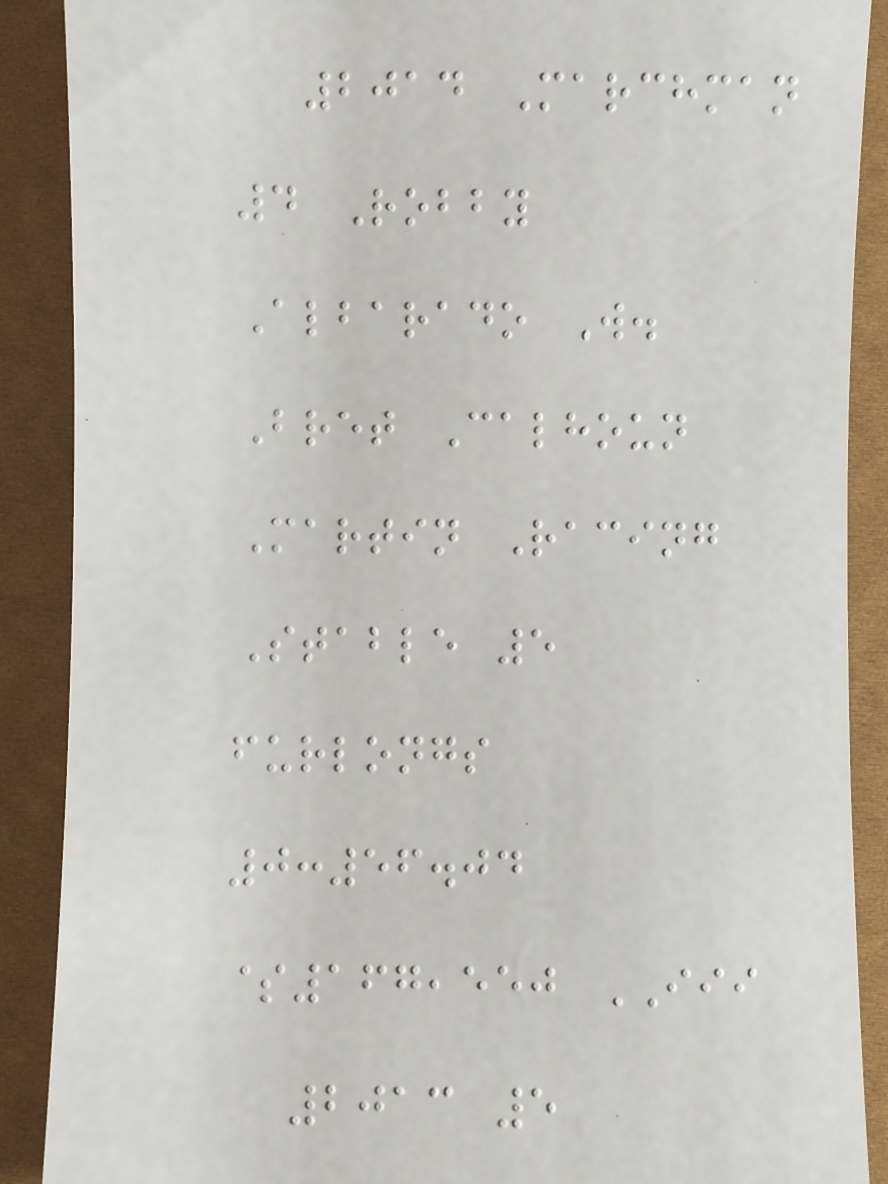2014 Marchman
4 Robby
Albarado W.
Bret Calhoun
Martin Racing
Stable 5
furlongs
0:56.04
$167,550 III
2013 5
